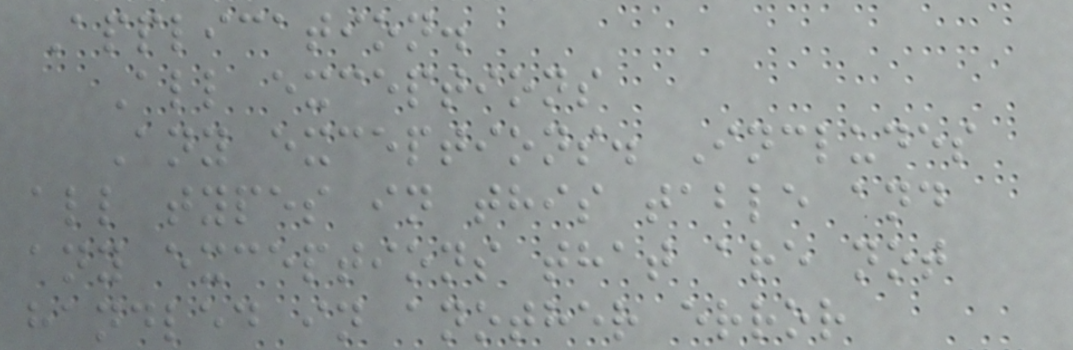Application.
All exceptions
Any exceptions. Includes
all types in this table and
any exceptions that are not
handled in another error
